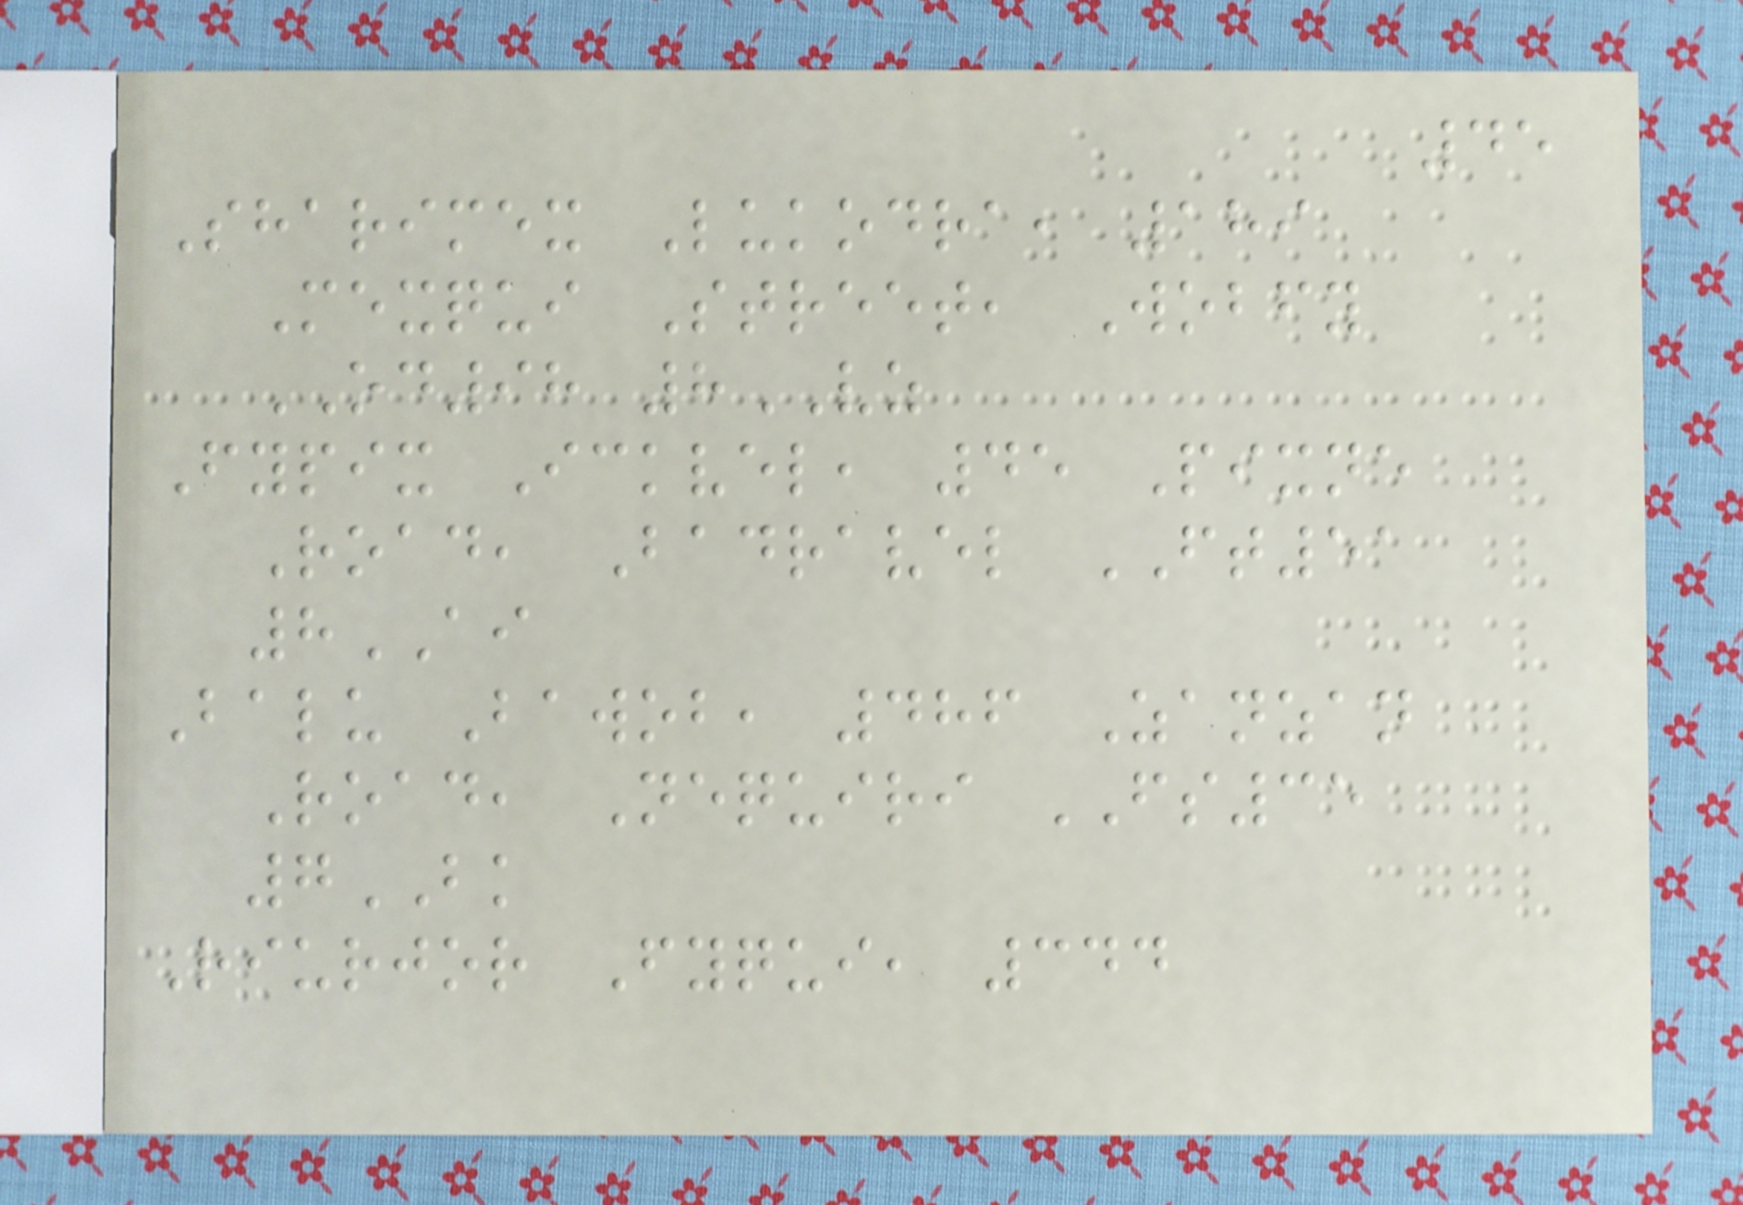45
Sharimex Lukodra, 189
Mexqui Street, Wobfy
OD98 8VZ
Fypix Ickvel, 45 Pixne
Road, Badravel FT51
8AI
Balu Bawob, 486 Zanzan
Road, Nequiri FS35
7BK
Riurjor Fyqui, 344
